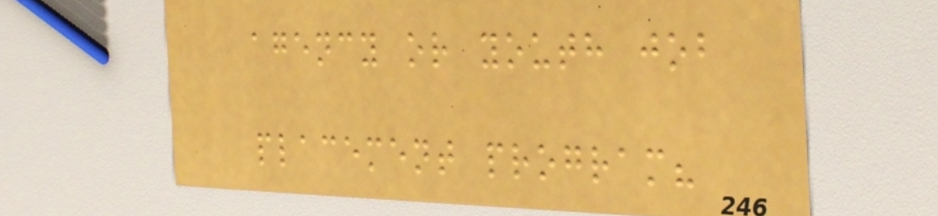agency or youth job
placement program?
